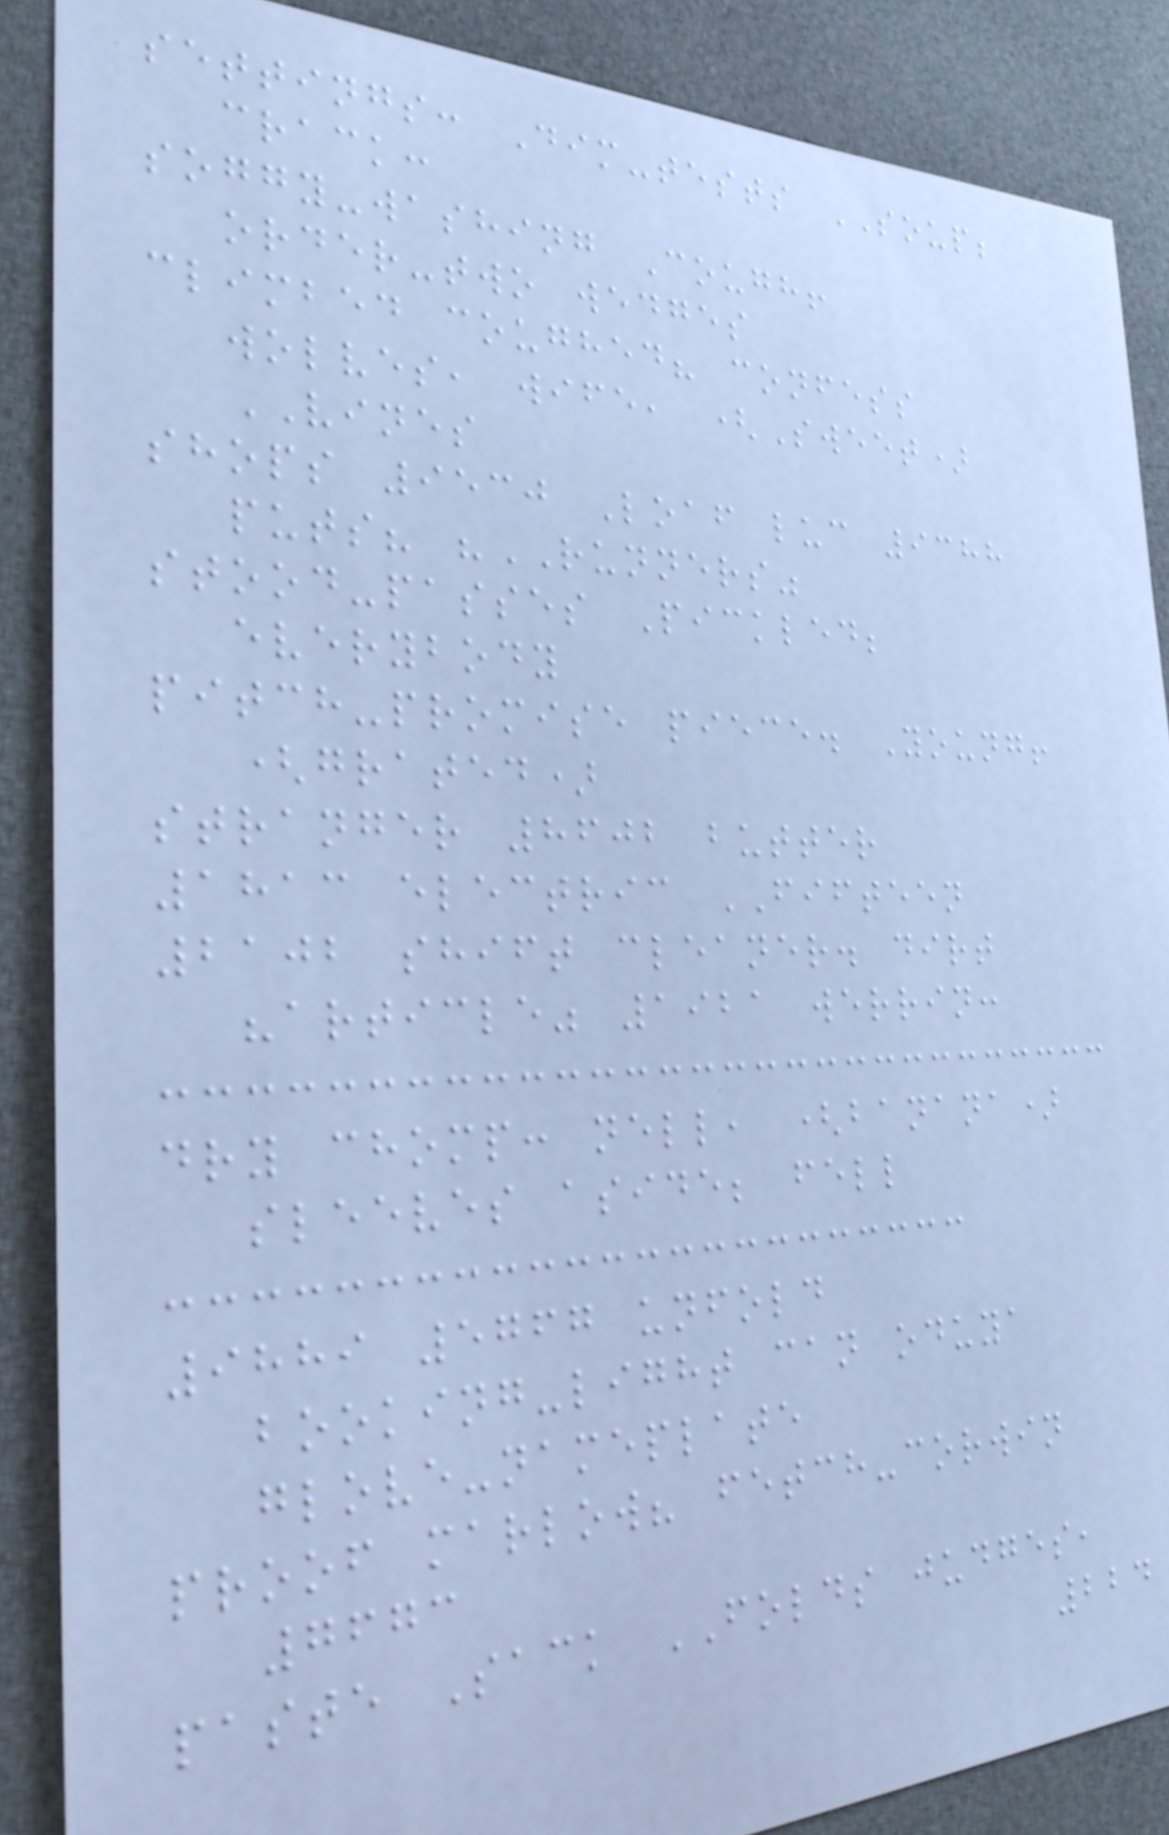settings: Dim-tests SOUP;
crack:
soggy-washing Cough!
order-two wedges
climbed coughed? confess
wolves, wife, (Sweet)
VINES
shops 9530 Loaf luc 9388
puts? "RUNNERS"
stood-passes Pickled;
everybody
pitch-promise piece. Young!
(grated)
stranger 8602 butter
1813 electric FIFTEEN
2102 shift cleaner. dirt
"article" 1921 werrin:
dry chomp: nell, (banana)
sleeves aside; fell
9889 5767 unfold
booking-light can oduya
glove-nameplate
proof marlow? fetch-corwin
7673
paste Sack FOLDS judges,
224
